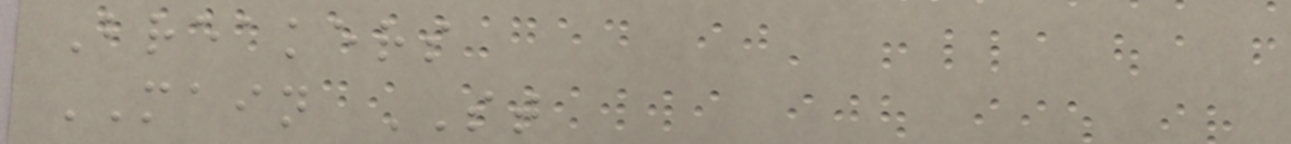Breakers
MAIN ST
